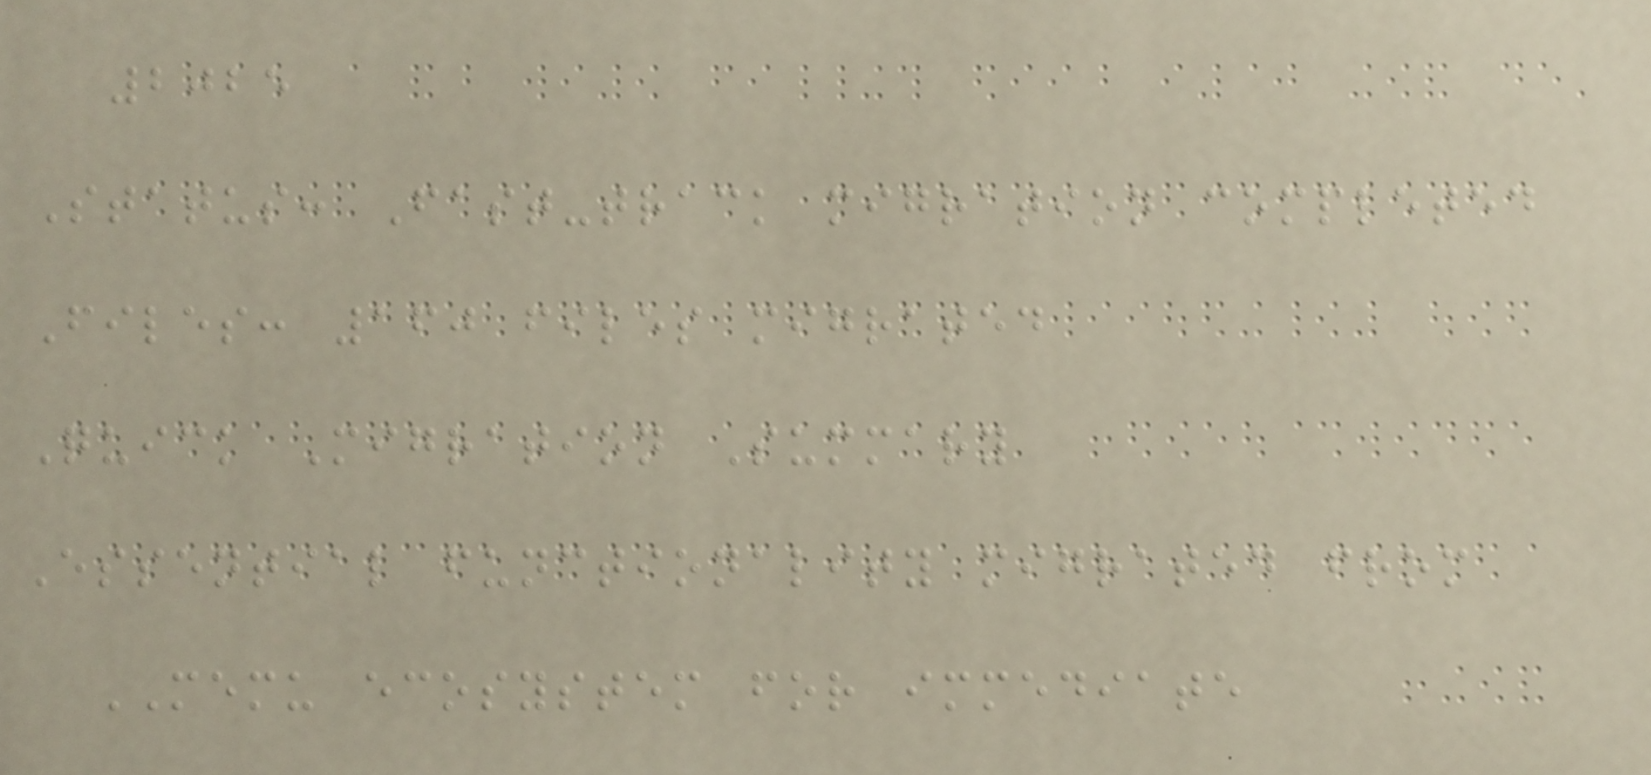2025
Status: Fast-track migration completed
Files: 160 files migrated
Quick Migration Summary
Essential functionality migrated from
MEMU ecosystem for immediate
